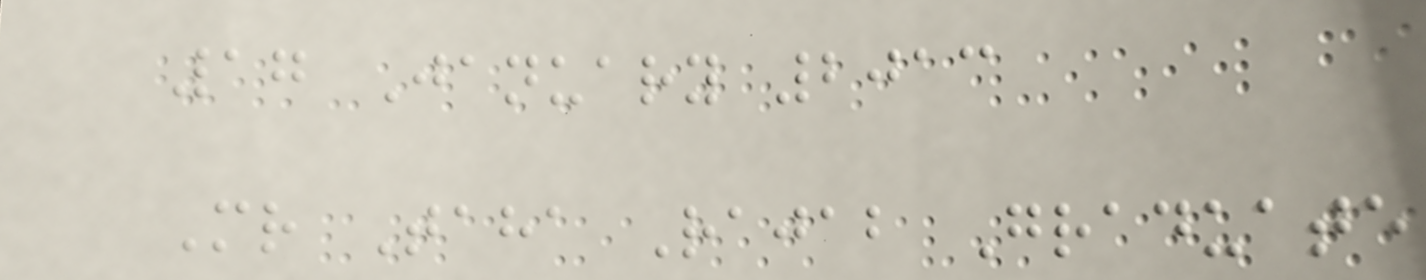17 January 2013
Mr Taha Rajab Graduate
